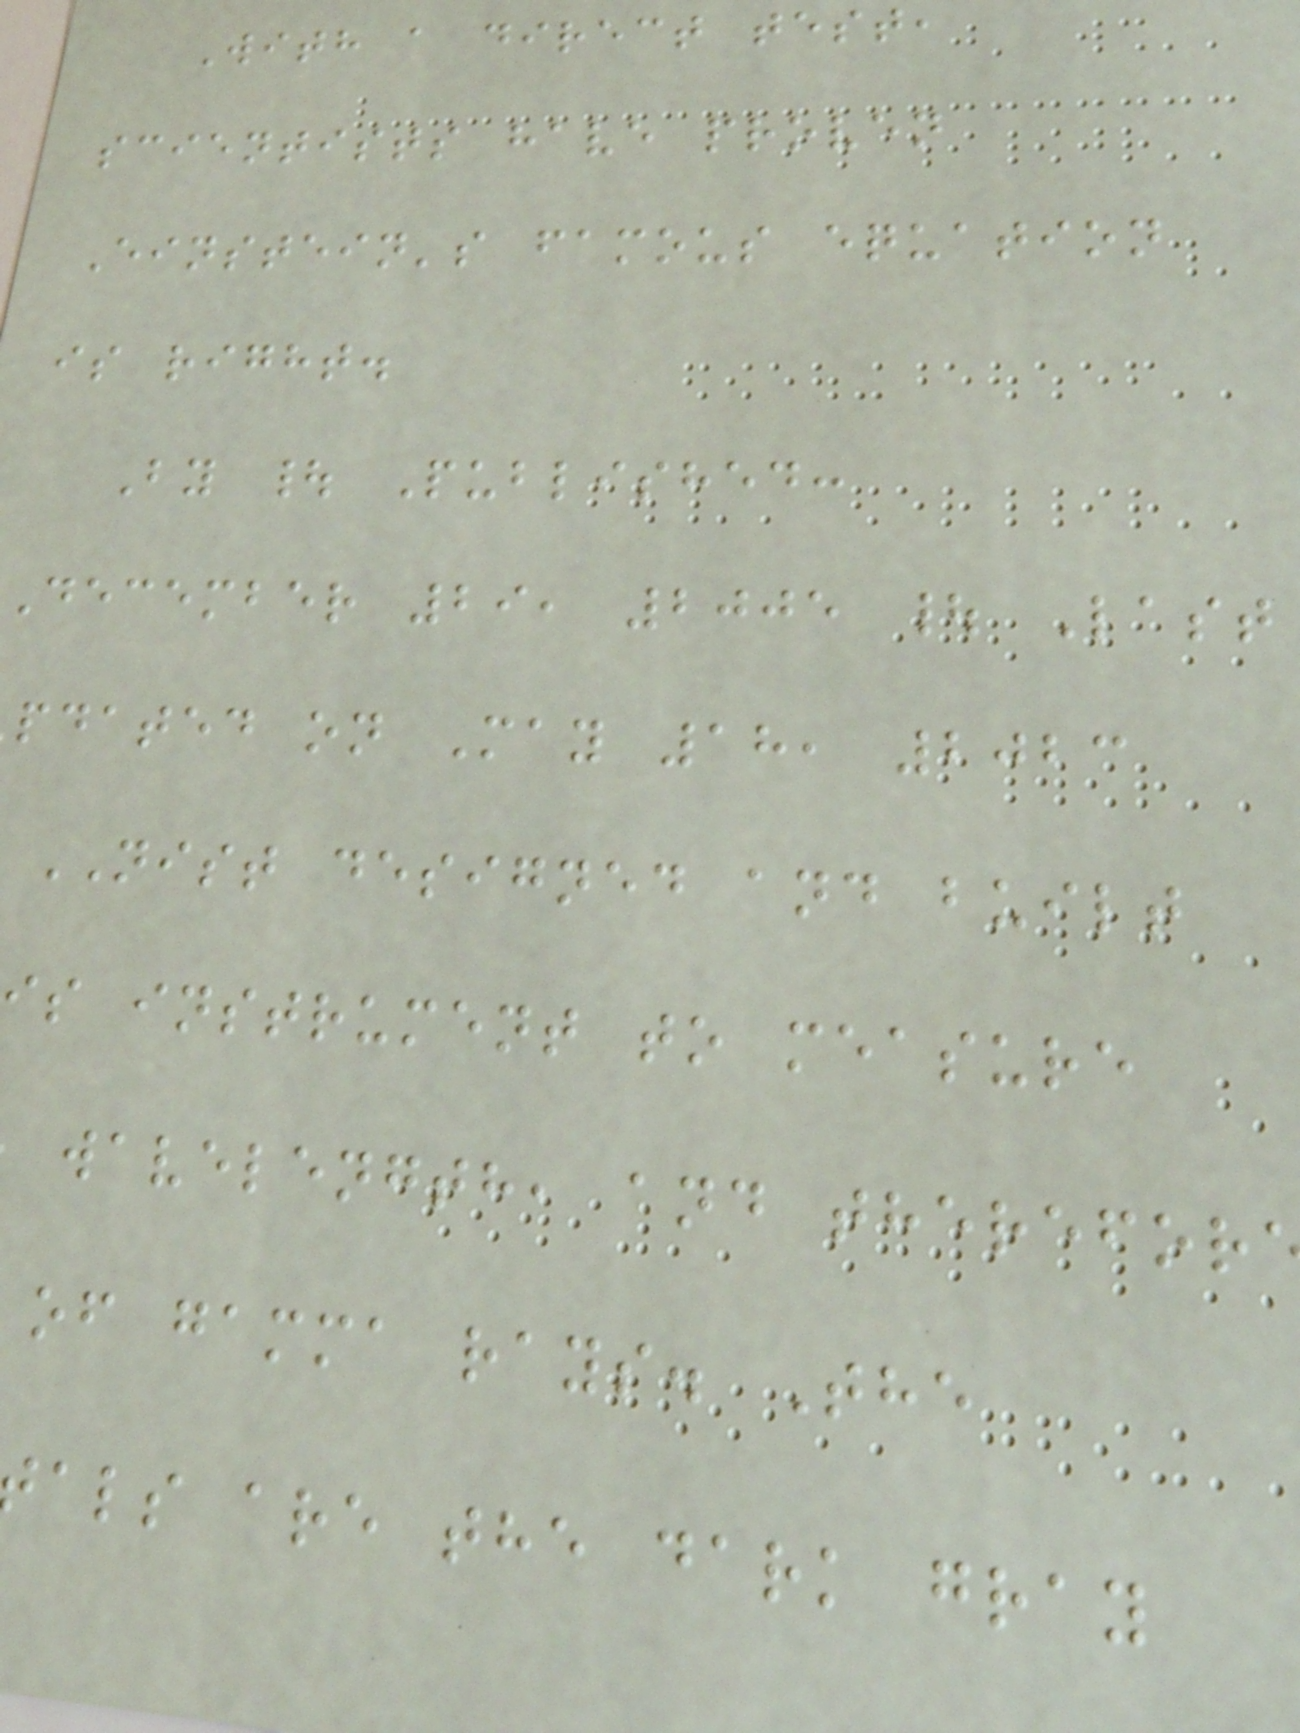With a direct test,
scientists have proven
Einstein's famous equation
is right.
By | Published:
December 29, 2005 | Last
pdated on May 18, 2023
NIST designed and built
is instrument to measure
wavelength, and therefor
of gamma rays. The
als are the dark gray
